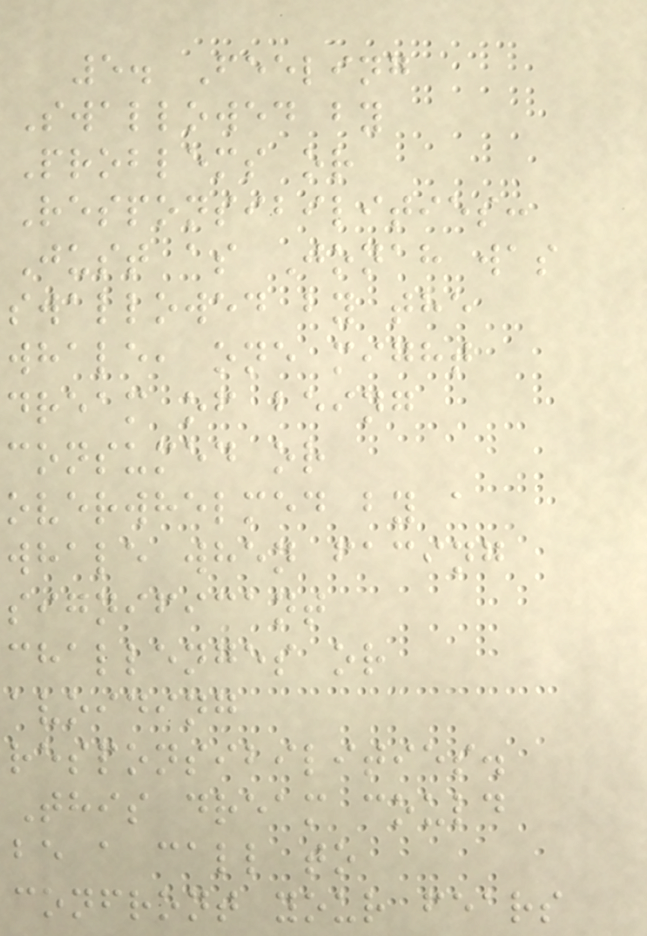5. Feeling
Swallowed by
Problems or
Responsibilities:
Just as Jonah was
swallowed by the
whale, one might
dream of being
consumed or
overwhelmed by a
whale when facing
significant
challenges or
avoiding
responsibilities.
This dream could
be a call to
confront your fears
